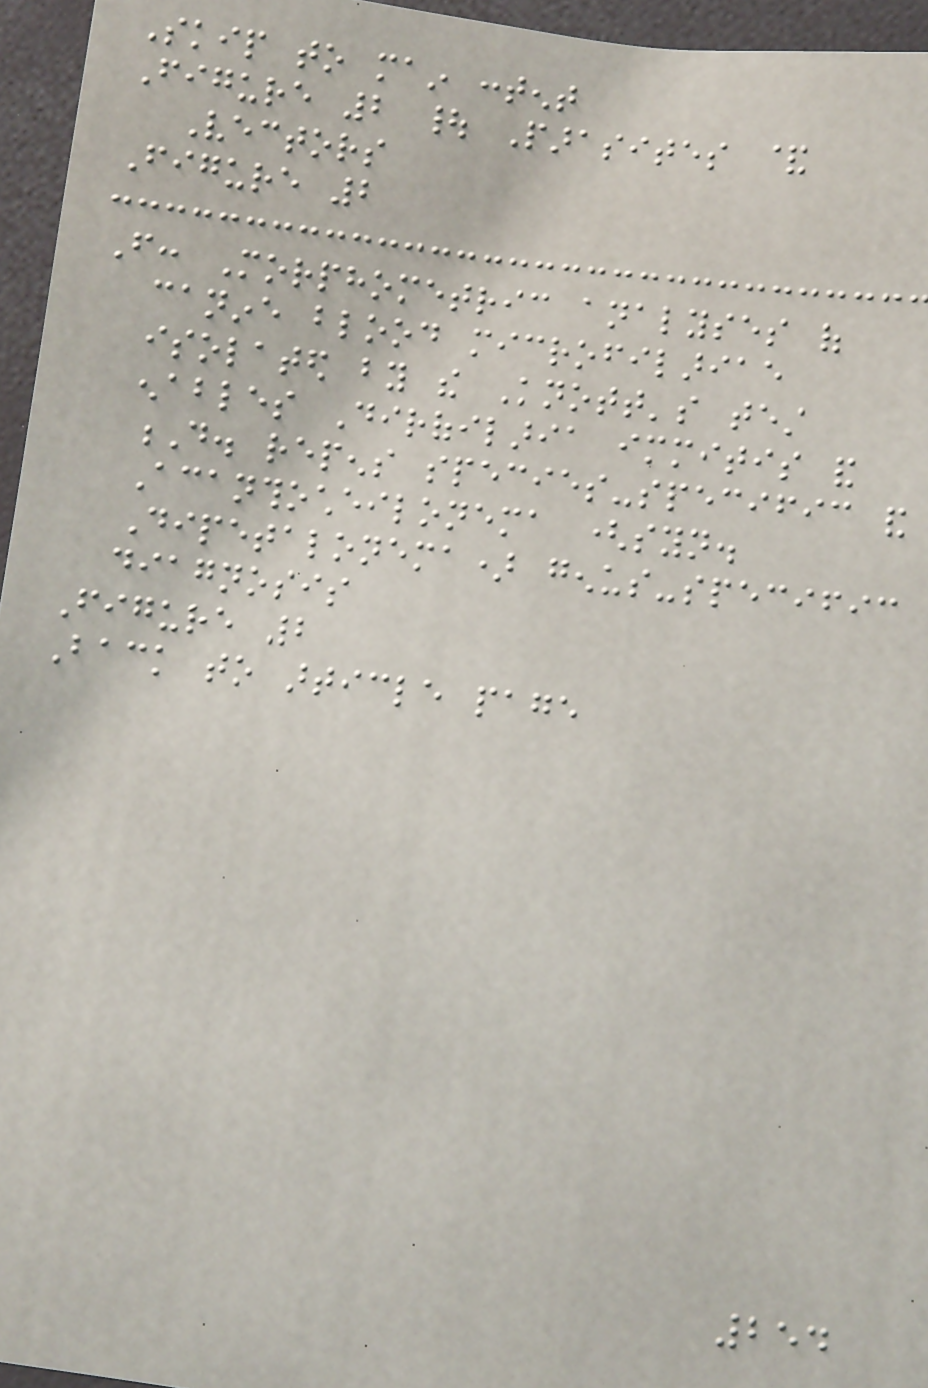Skip to main content
Figure 2 | Parasites &
Vectors
Figure 2
From: Morphometric analyses of
canine blood microfilariae
isolated by the Knott's test
enables Dirofilaria immitis and
D. repens species-specific and
Acanthocheilonema (syn.
Dipetalonema) genus-specific
diagnosis
Figure 2
Back to article page
254
